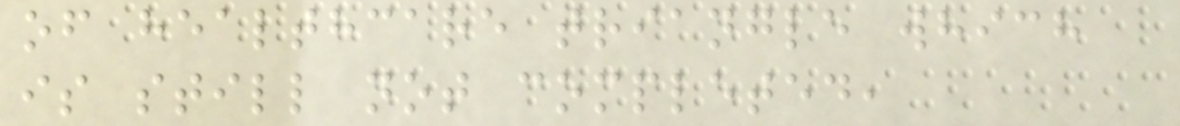of healthcare triangle which
is still not completed,
